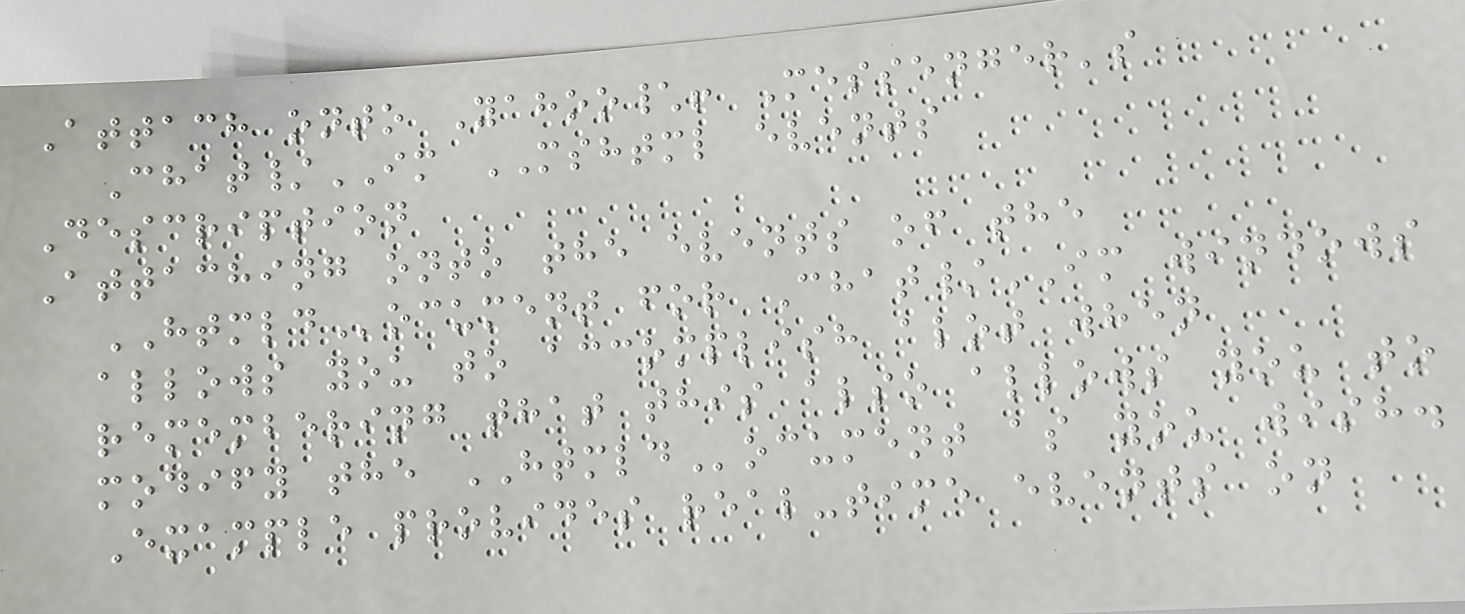Attach onto Yahoo\! Messenger's
Chat/IM MSHTML events
Description
Attaching onto the events of the
HTMLDocument for Chat/IM windows
allows you to accomplish alot when
remembering that this also allows you to
modify the HTMLDocument as you wish.
Example provides real-time events on
